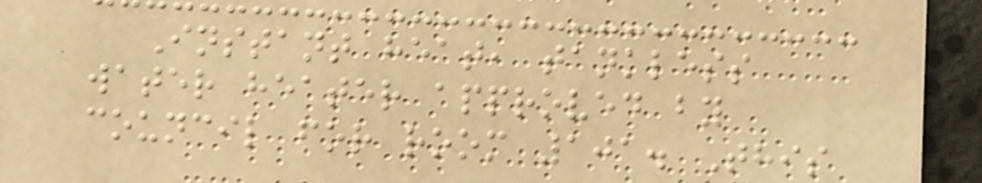Instant heat, tankless
water heater approved by
council for room 101. This
